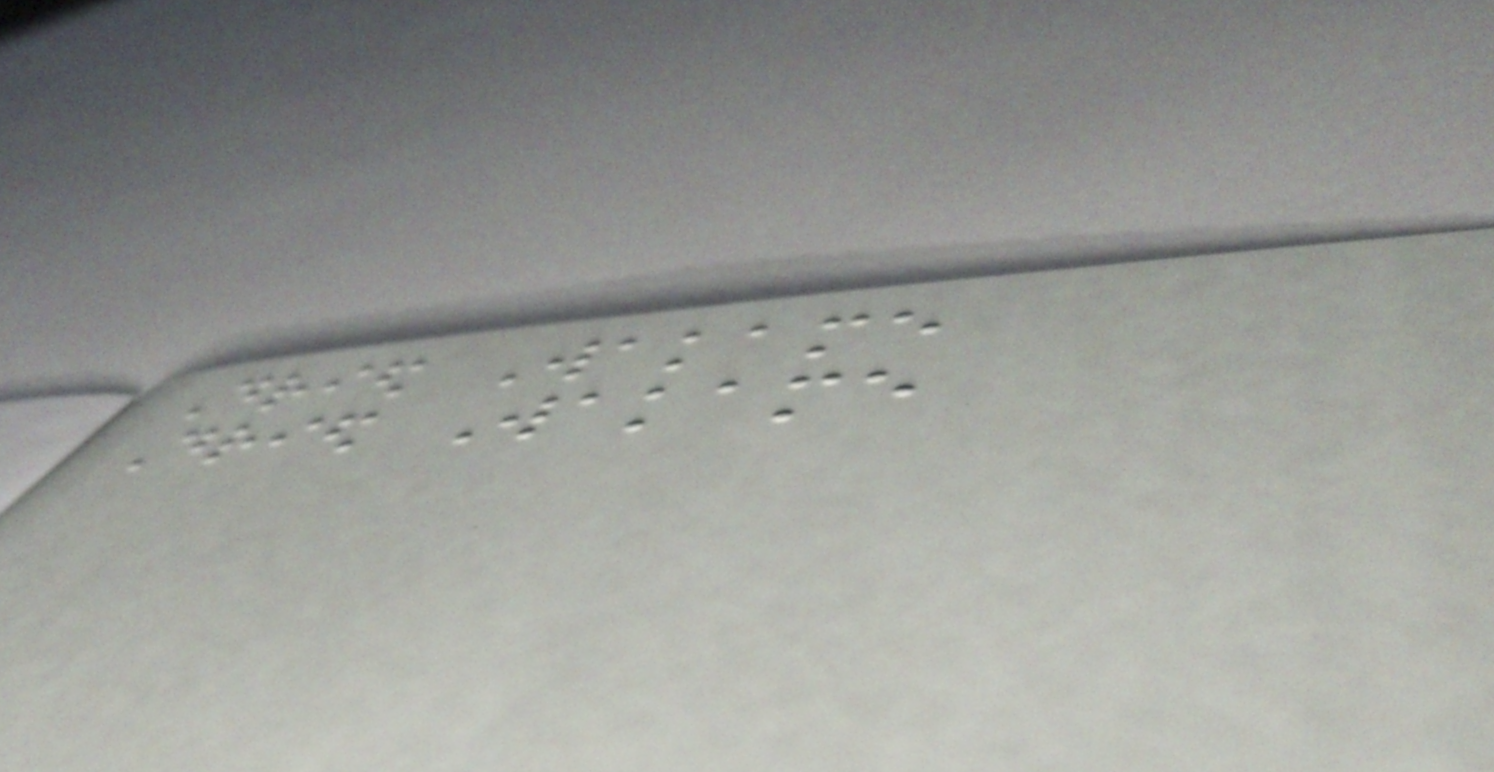Dried Wakame
Dried Wakame
